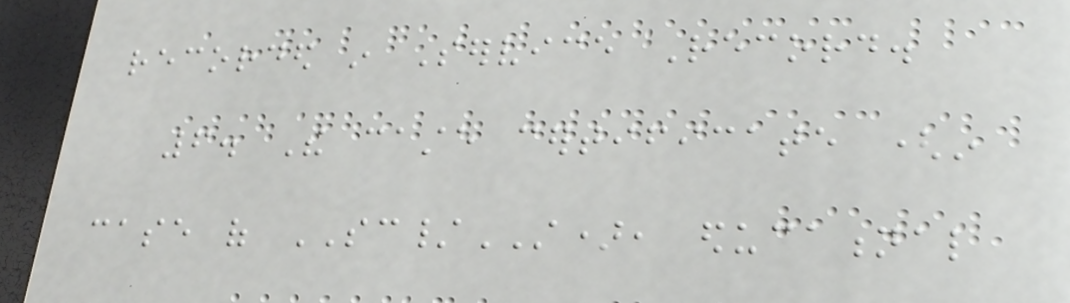recorded in Service Record.
6. The caste certificate (in
case of SC/ST), educational
